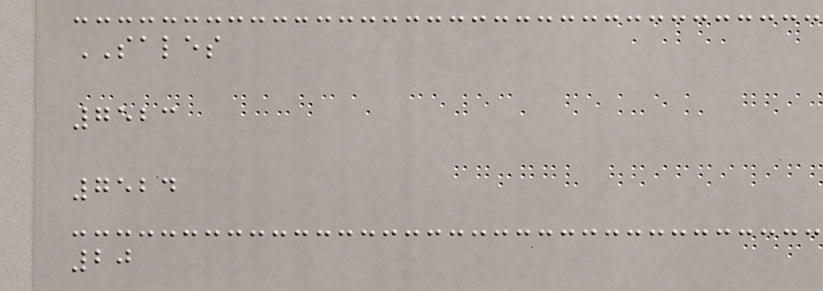SALES
7523
7524
20
